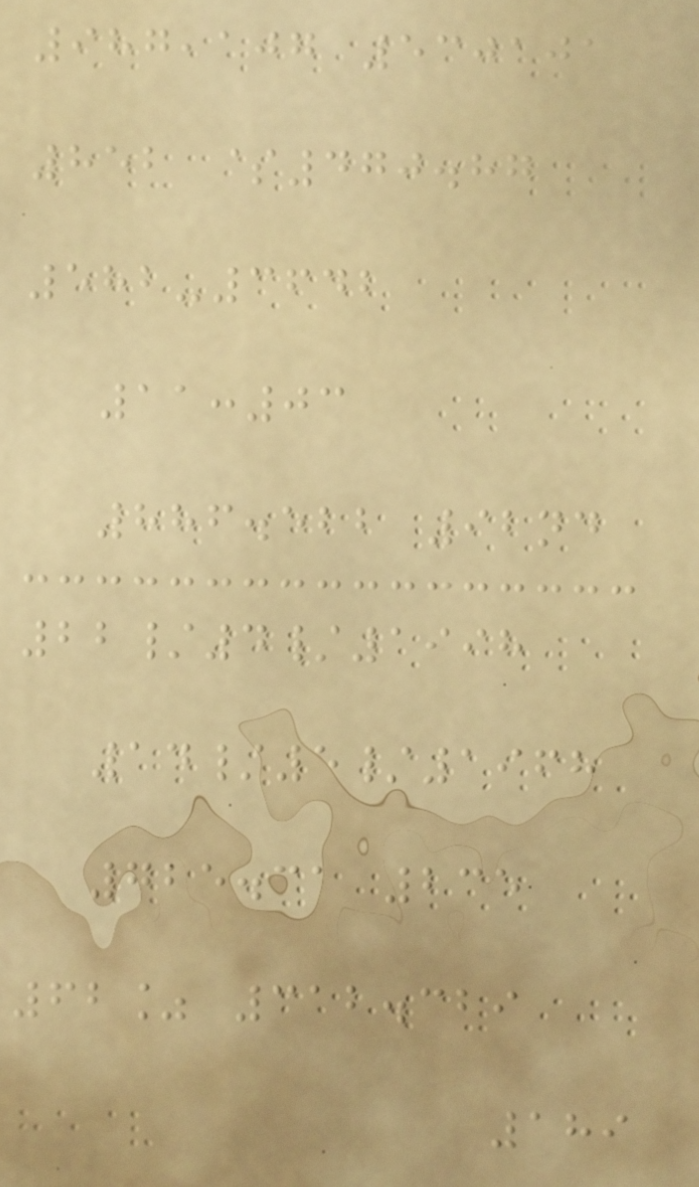987,107 530101
852 $470.87
582-3642
11:03
886.522 92nd
22/4/1998
14/5/1968
725.31 235
62% 312.329
189
